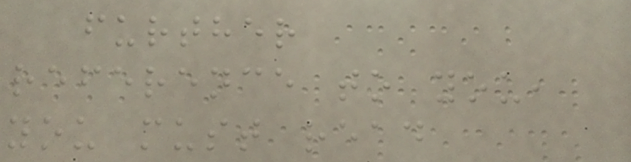further
reference to you,
you must read
